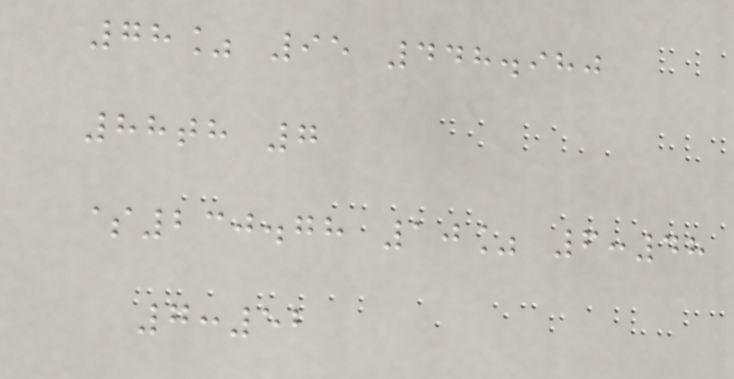78% 95 448.980
88th 7
$230.78 10% 6:48
7:52
